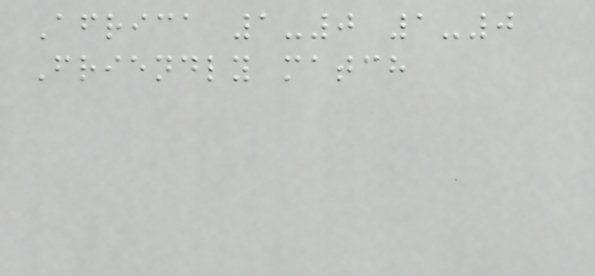Africa 1-0 1-0
Friendly match
